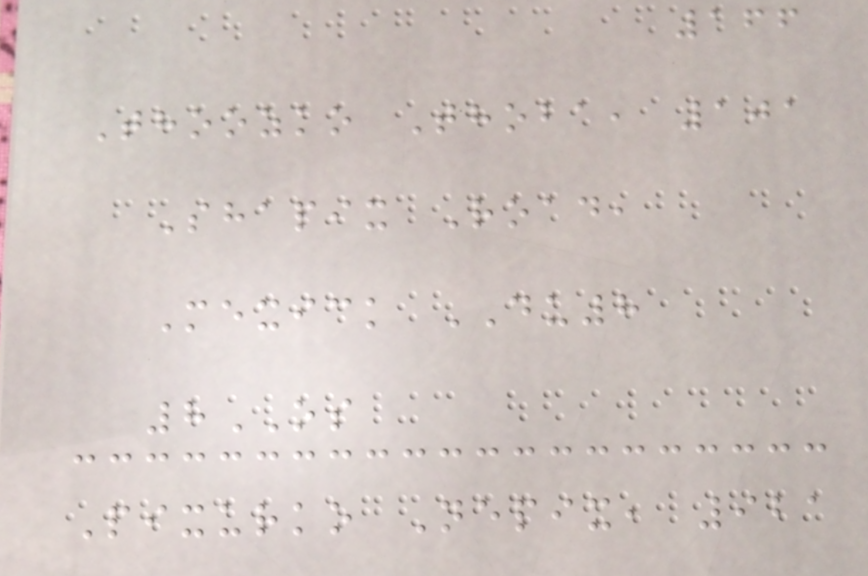166
Thoozko Thoba, 101
Shapix Road,
Mexick DU8
8OS
Pixurko Nepix, 921
